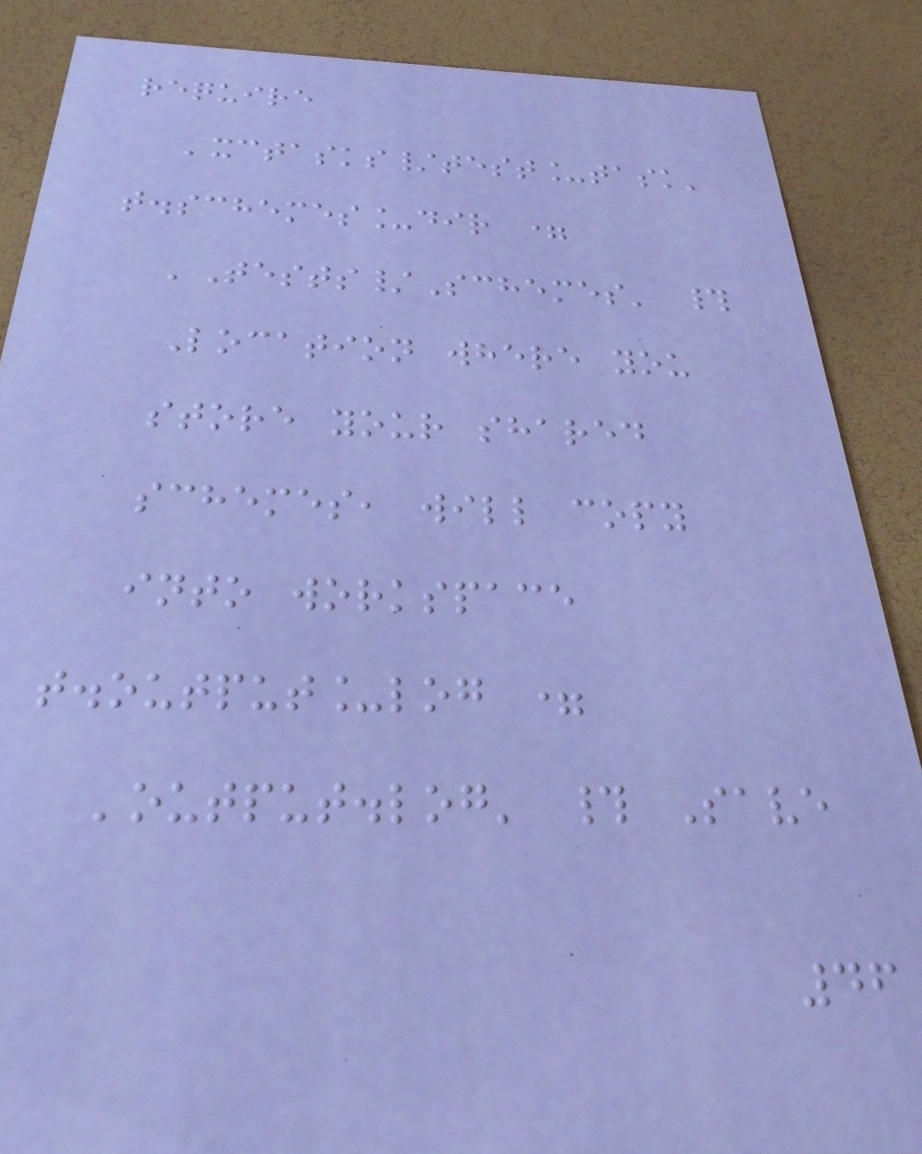require
'xctasks/test_task'
t.schemes_dir =
'Tests/Schemes' #
Location where you
store your shared
schemes, will copy
into workspace
t.output_log =
'output.log' # Save
46
